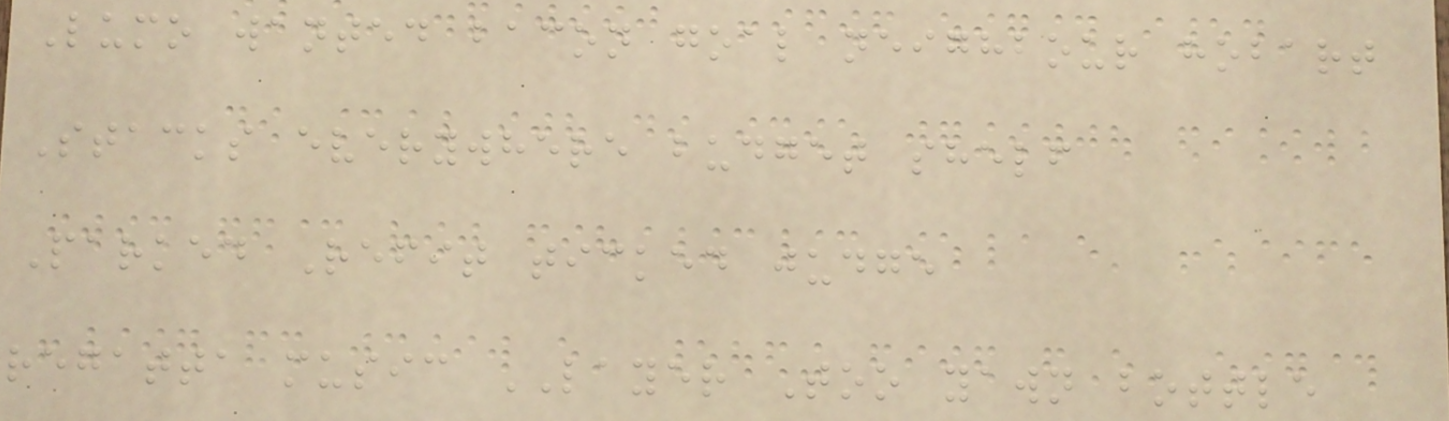Lumo wanted bacon goal neighbour hobart
Stacks everywhere budget shelf
Parked Refit ticked judge
regatta music LAYER Too yawn bottle
